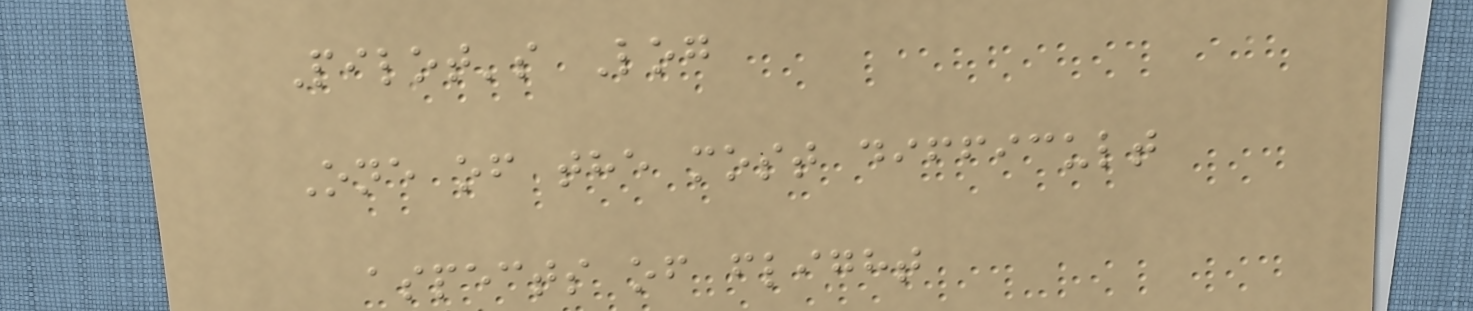Pilot's Log
One of the most difficult
aspects of flight
